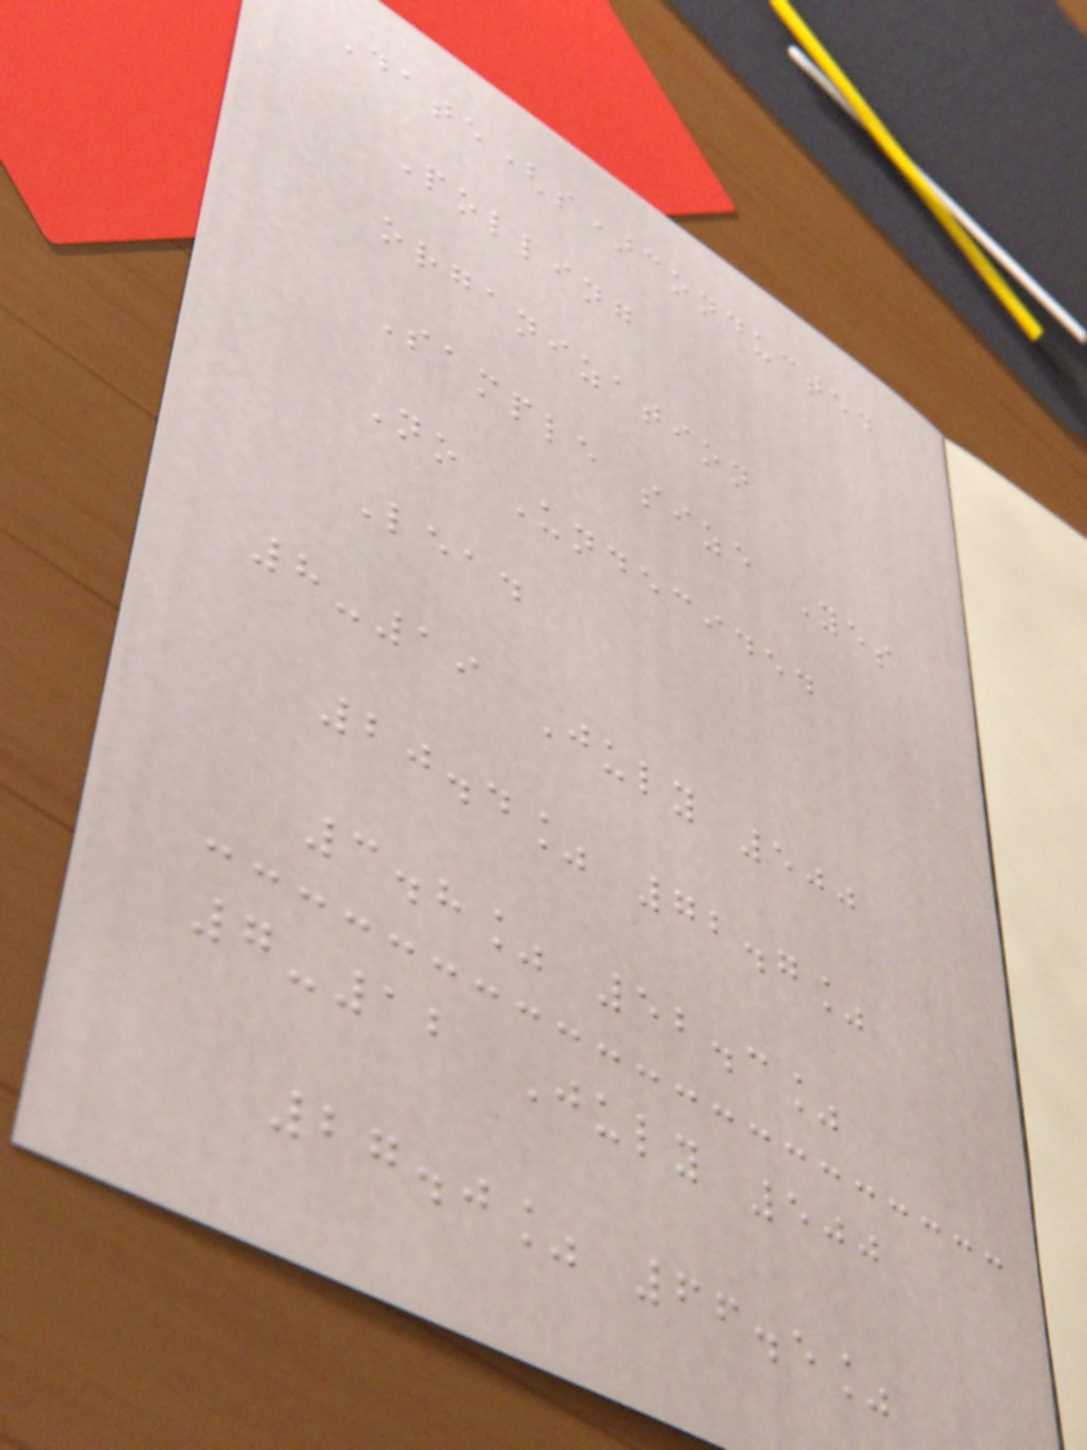Date(s)conducted
Polling
organization
Sample size Yes
No Undecided
Lead
8-19 July 500
20.4% 72.7%
3.8% 52.3%
7-12 July 500
27.0% 66.5%
